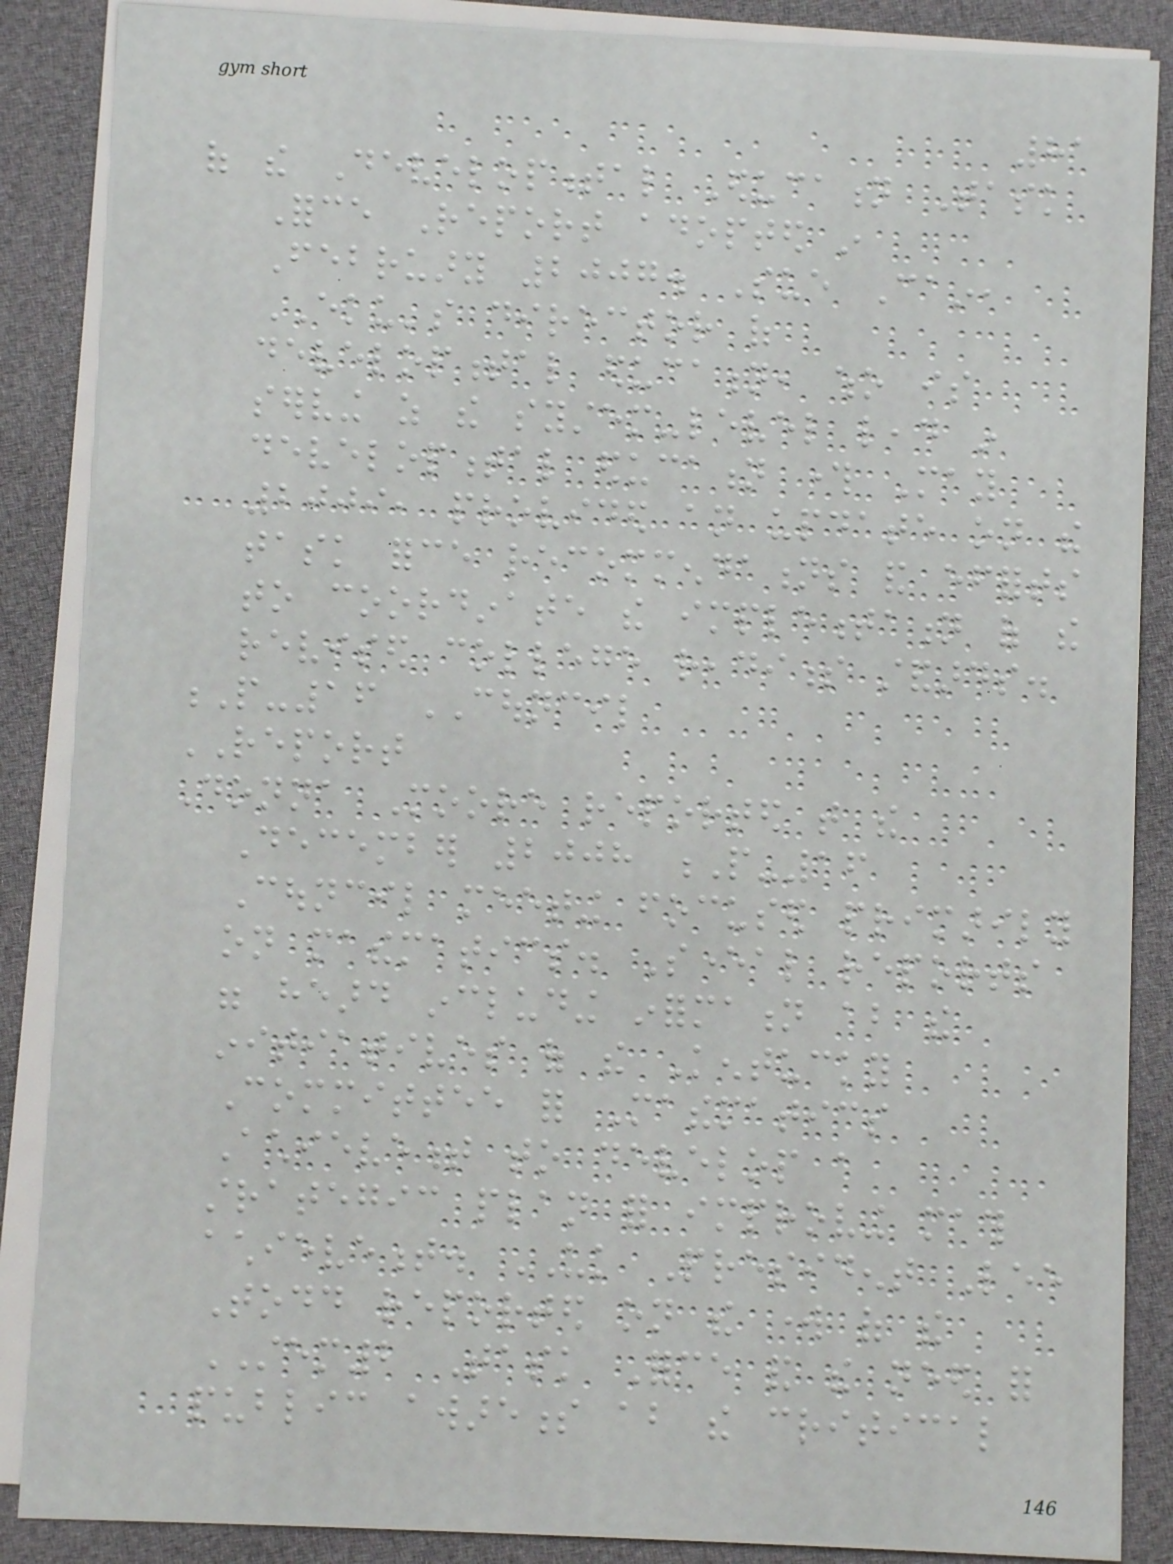81
of the Developmental Education Task
Force Report adopted in
February 2007. Sue Cain,
EKU's director of
developmental education, who is
serving as the system-level lead in
developmental education through May
2009, provided an update on the
task force recommendations and efforts
to coordinate the implementation of the
revised college readiness standards.
P-16 COUNCIL
REPORT
Donna Moore reported that the
December 2008 P-16
Council meeting focused primarily
on mathematics. Several reports
were heard including information about the
initiatives of the Kentucky
Committee for Mathematics
Achievement to develop a
strategic plan for improving math
achievement. UK President Lee
Todd reported on the work of the
STEM2 Task Force and the need for
public awareness about the critical
